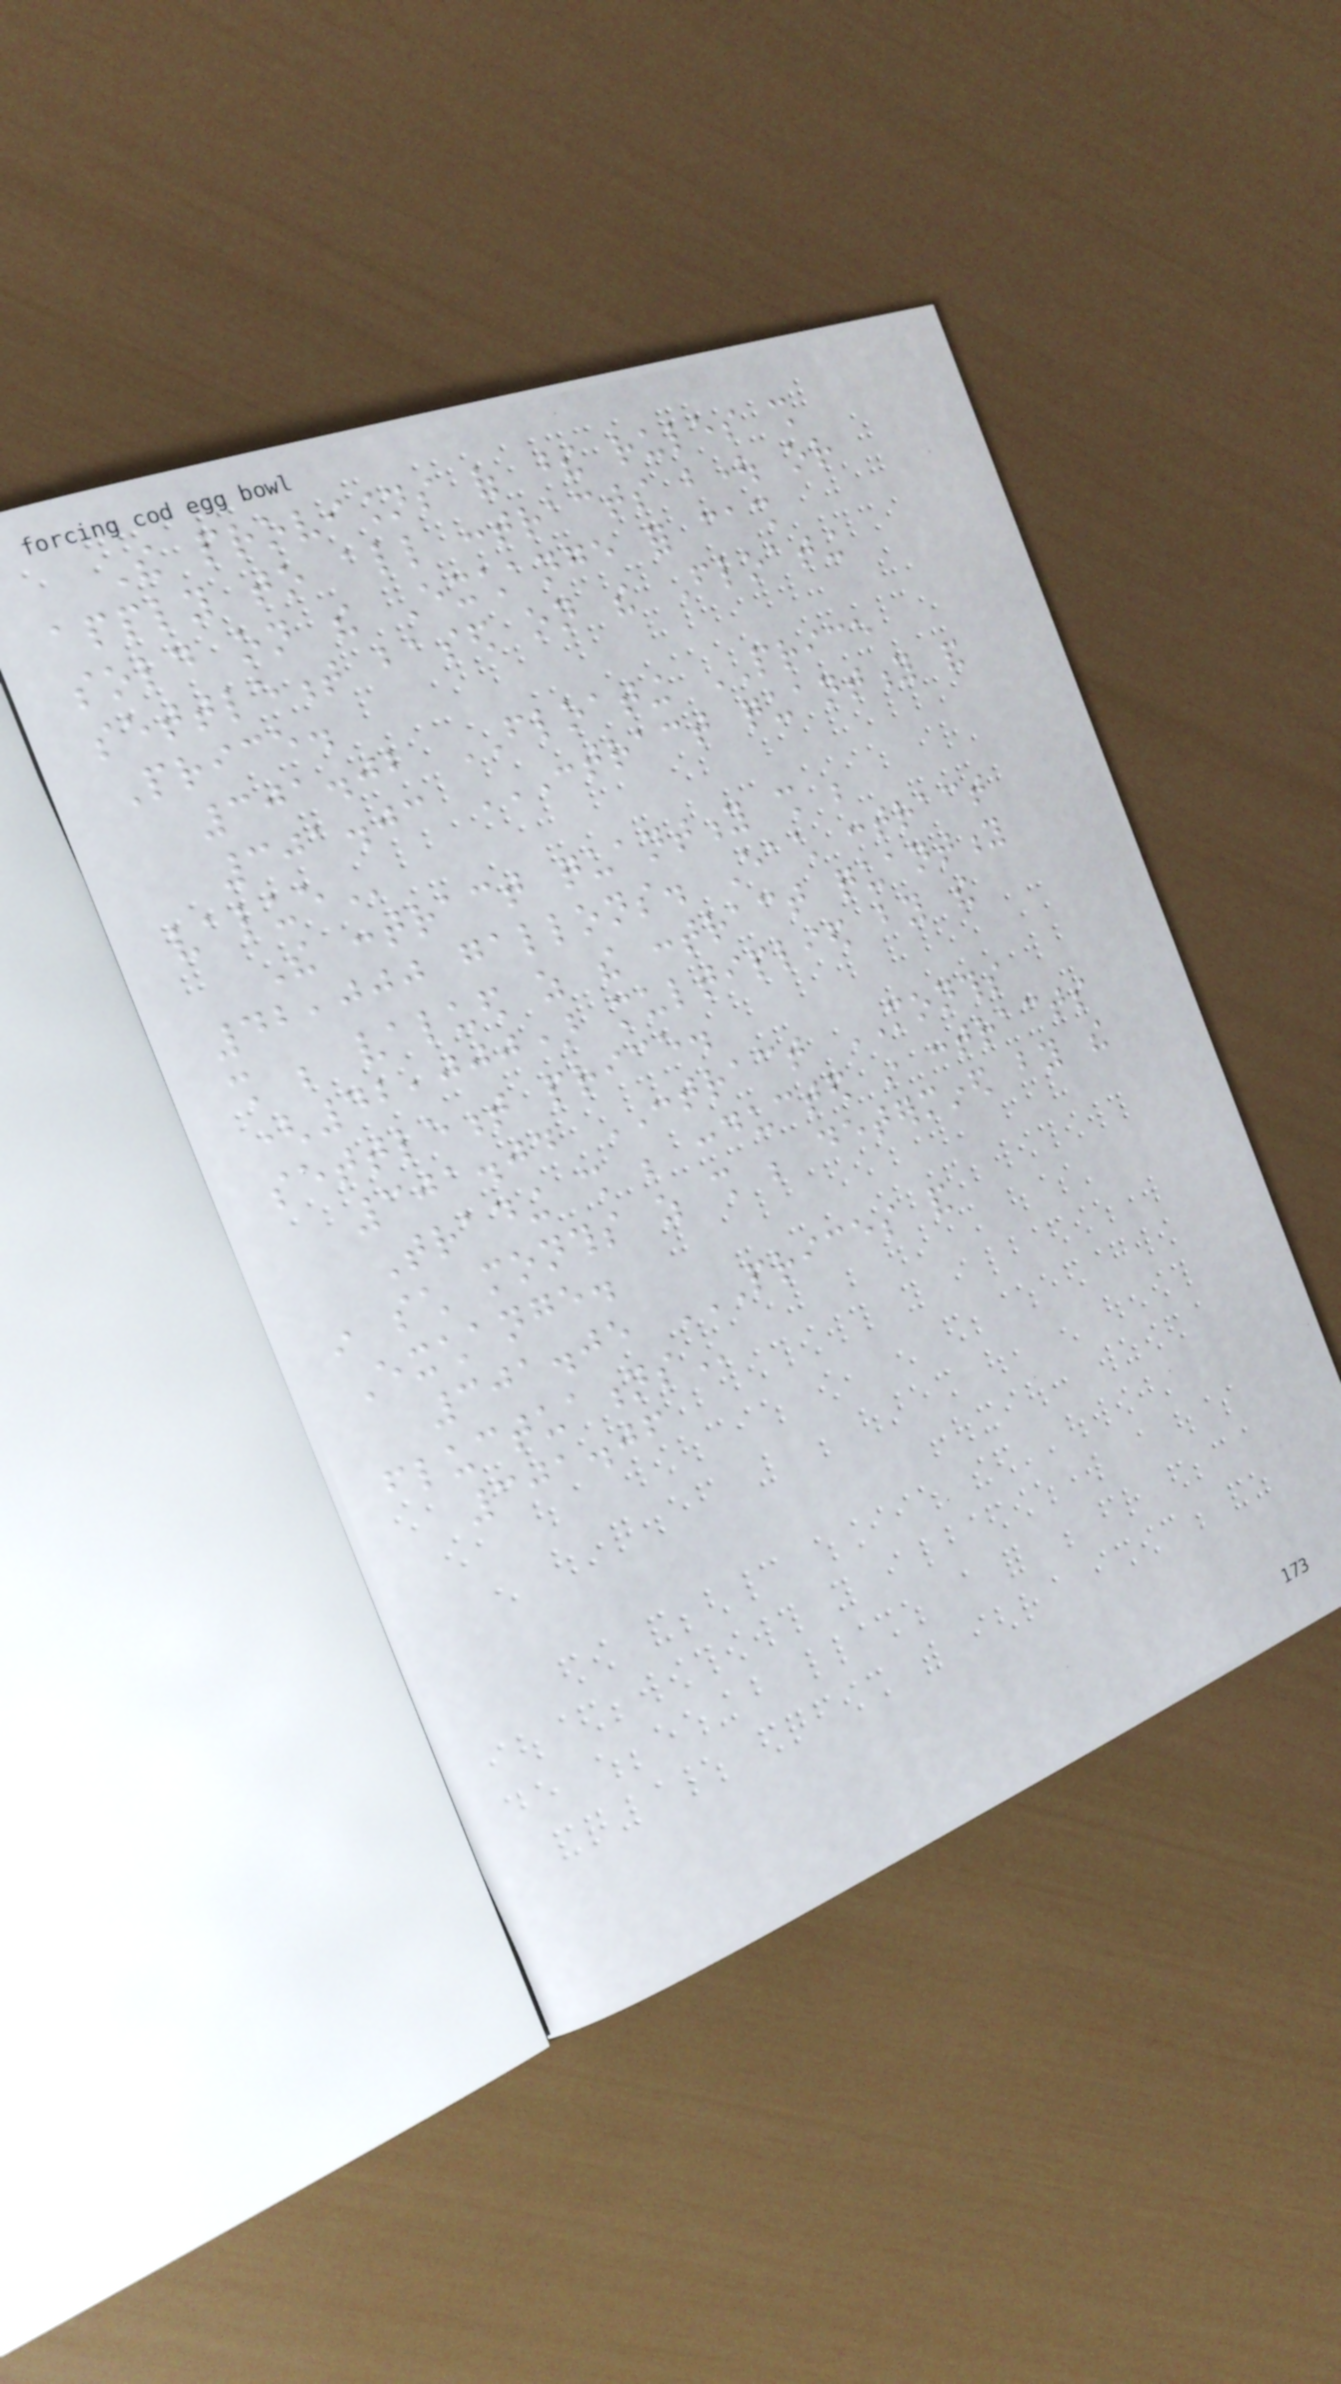The provisions of these rules shall
apply to all contracts bought or
sold on the Exchange for cash
settlement based on the Floating
Price.
301.02 FLOATING PRICE
301.03 CONTRACT QUANTITY AND
VALUE
The contract quantity shall be
42,000 gallons. Each contract
shall be valued as the contract quantity
(42,000) multiplied by the
settlement price.
301.04 CONTRACT MONTHS
Trading shall be conducted in contracts
in such months as shall be determined by the
Exchange.
301.05 PRICES AND
FLUCTUATIONS
301.06
